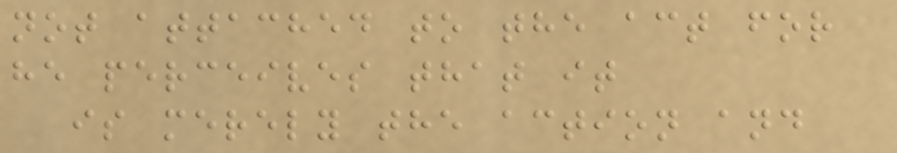not attached to the act for
he perceives that it
is merely the action and
